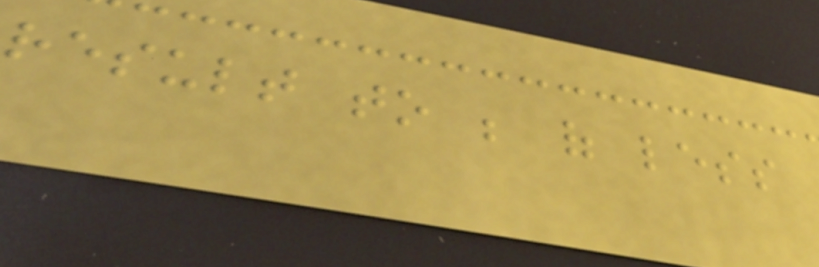result to be of less
